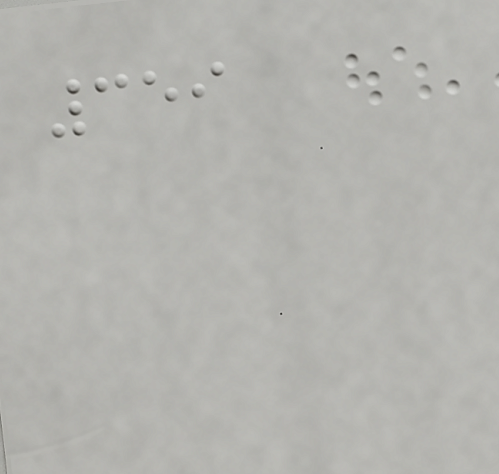359
